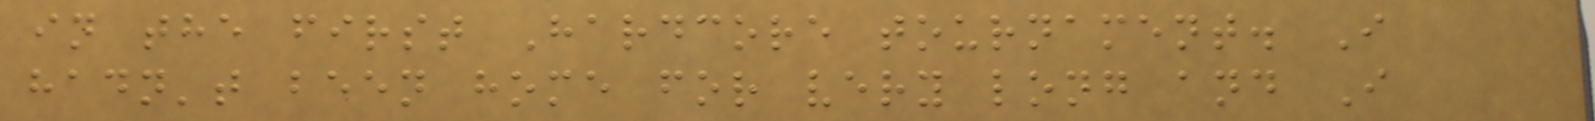in the first Hardcore tournament. I
hadn't been home for very long and I
